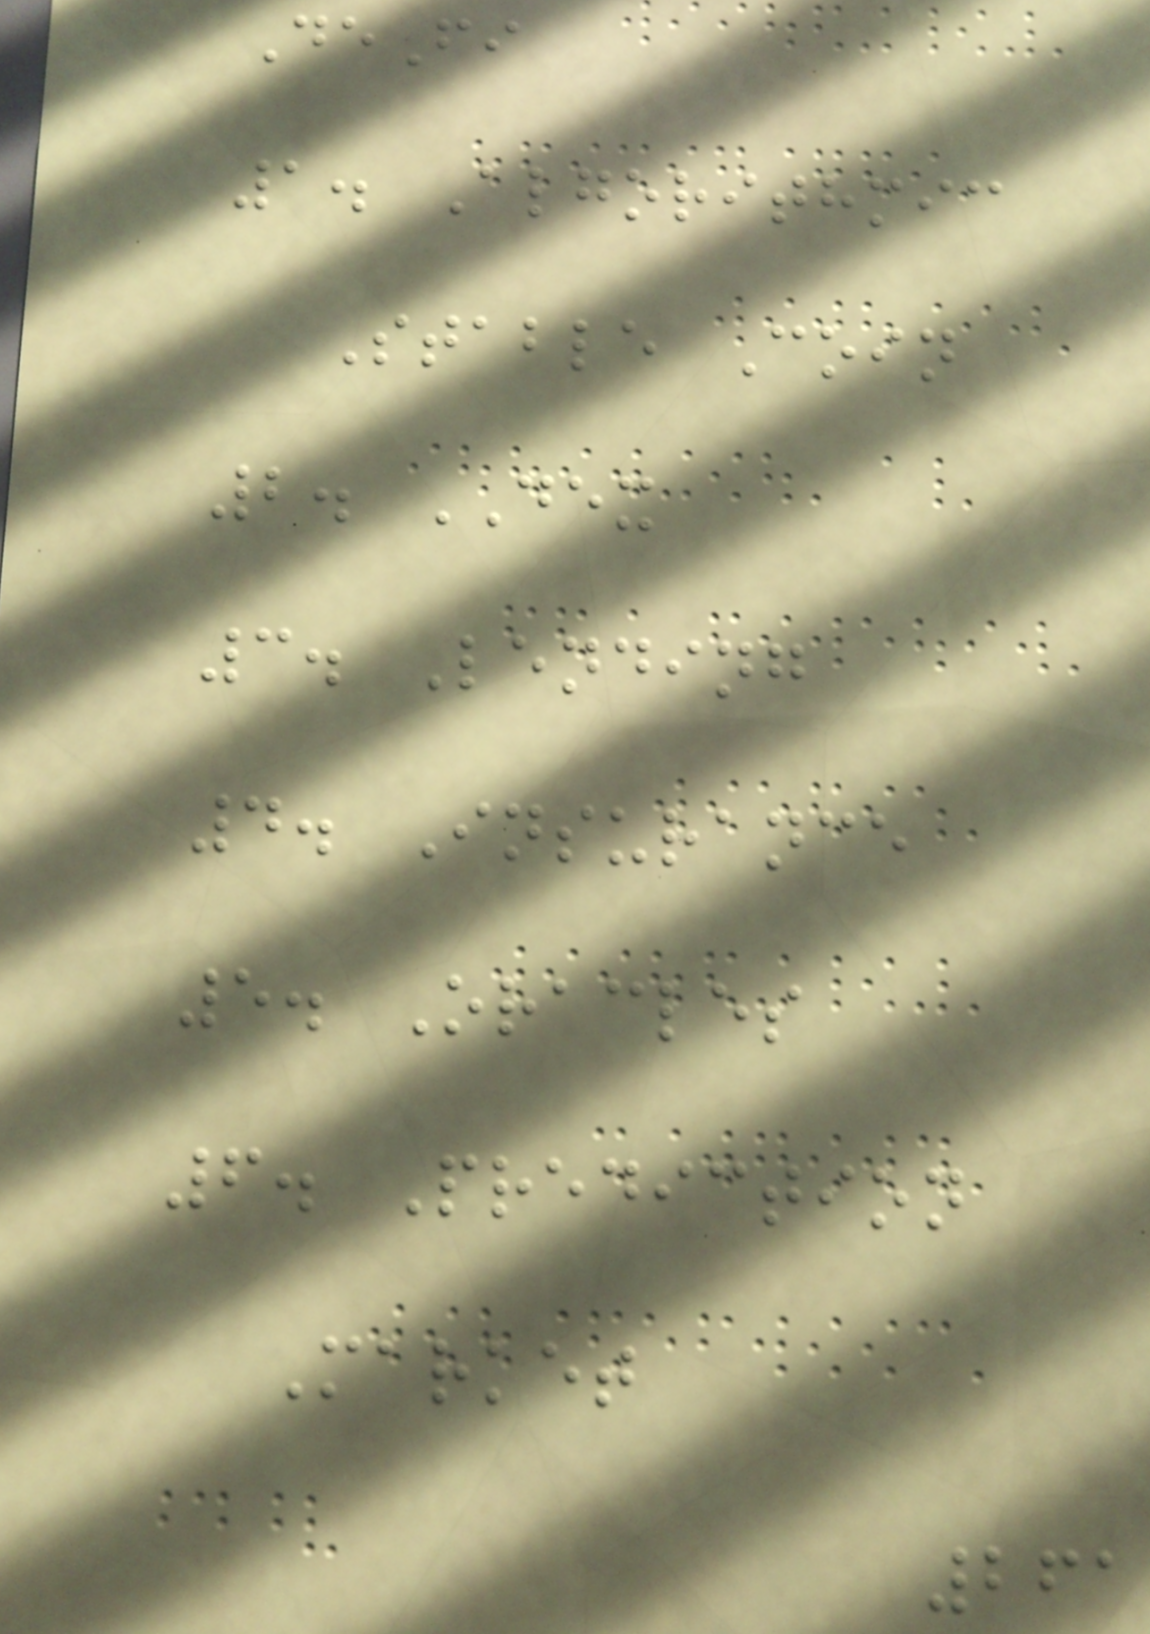DeFi
1. Algorithmic
Stable Coin
2. DEX
3. Lending
4. Insurance
5. Oracles
6. Prediction
Market
261
